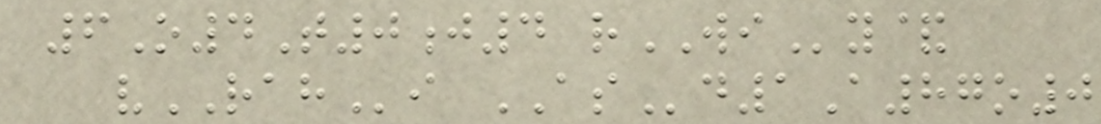6O4T0j4 rWIy&
vRAHi ASd1A87o0
